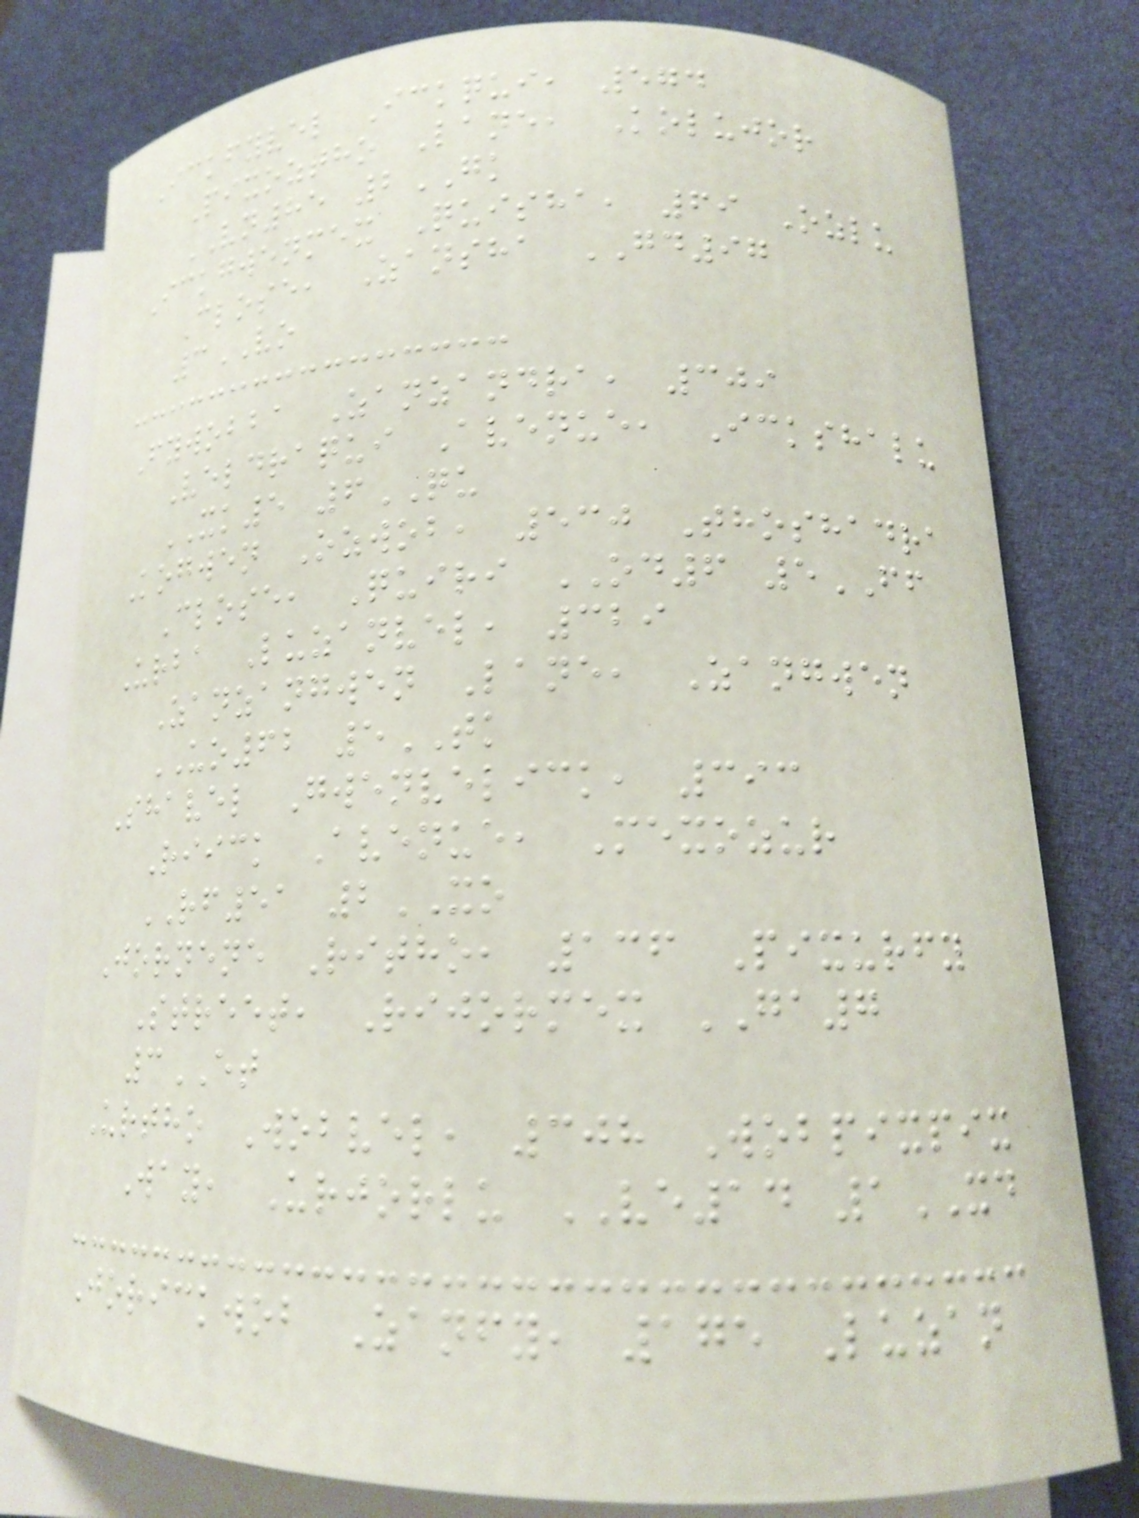Ickfyvel Ickqui, 574
Pixoztho Lane, Kolujor
VN85 2GK
Ickgwenmex Quisha, 69 Ozlu
Close, Zansha GD97
3VO
Fywobba Zanzandra, 309
Veldraqui Avenue, Ickshalu
XK5 6QU
Kogwen Ozwob, 530 Thoshadra
Close, Quiri OD6 5FF
Urba Luzanvel, 329
Zanzangwen Lane, Zangwen
UO62 5TK
Shavel Gwenvelick, 393
Riick Avenue, Mexozur
RF51 2XO
Jornene Ritho, 136 Pixurfy
Street, Rijormex GA7
3ET
Urtho Wobvel, 308 Wobpixpix
Way, Urjorlu VE14 1XD
Jorickwob Zanfy, 175 Luzan
